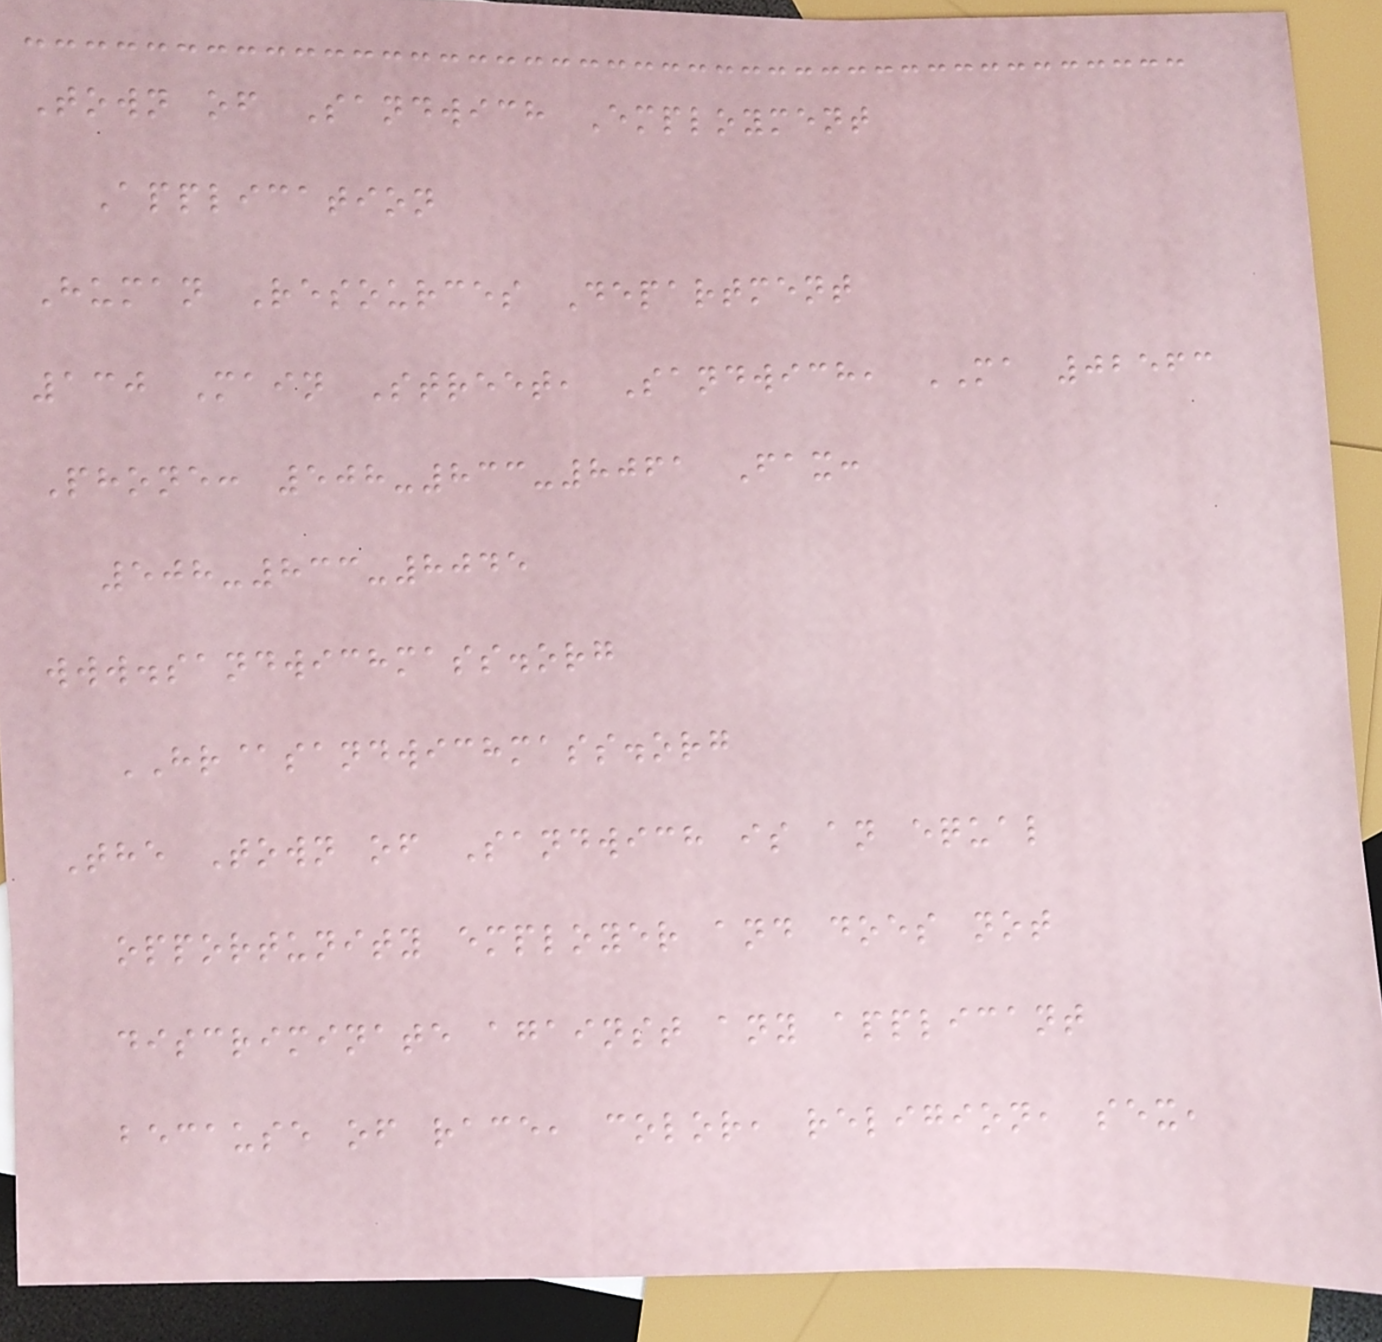Town of Sandwich Employment
Application
Human Resources Department
130 Main Street, Sandwich, MA 02563
Phone: 508-833-8061 Fax:
508-833-8045
www.sandwichmass.org
HR@sandwichmass.org
The Town of Sandwich is an equal
opportunity employer and does not
discriminate against any applicant
because of race, color, religion, sex,
